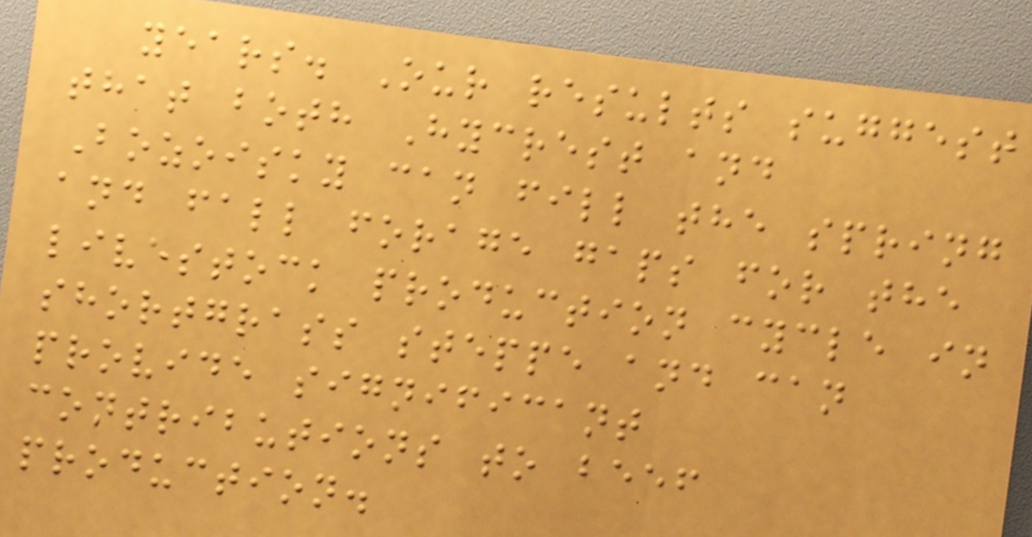years. Our results suggest
that both Hycrest and
Bozoisky can fill the spring
and fall forage gaps for the
livestock production cycle in
shortgrass steppe and can
provide significant
contributions to beef
production.
